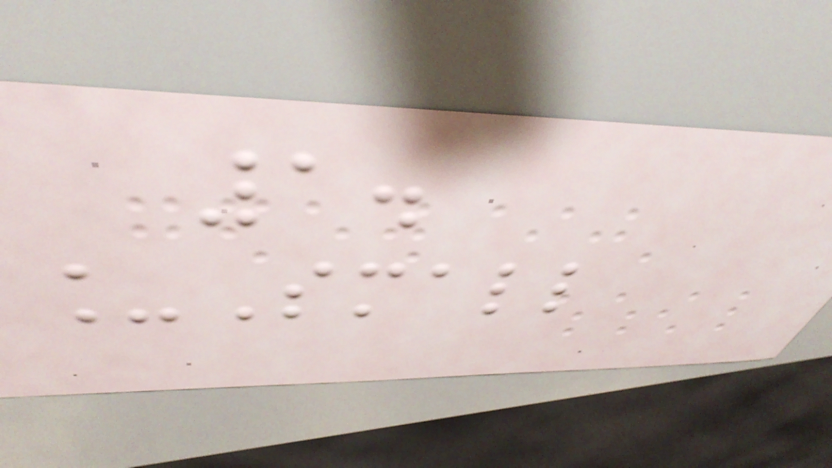1.
_Small
